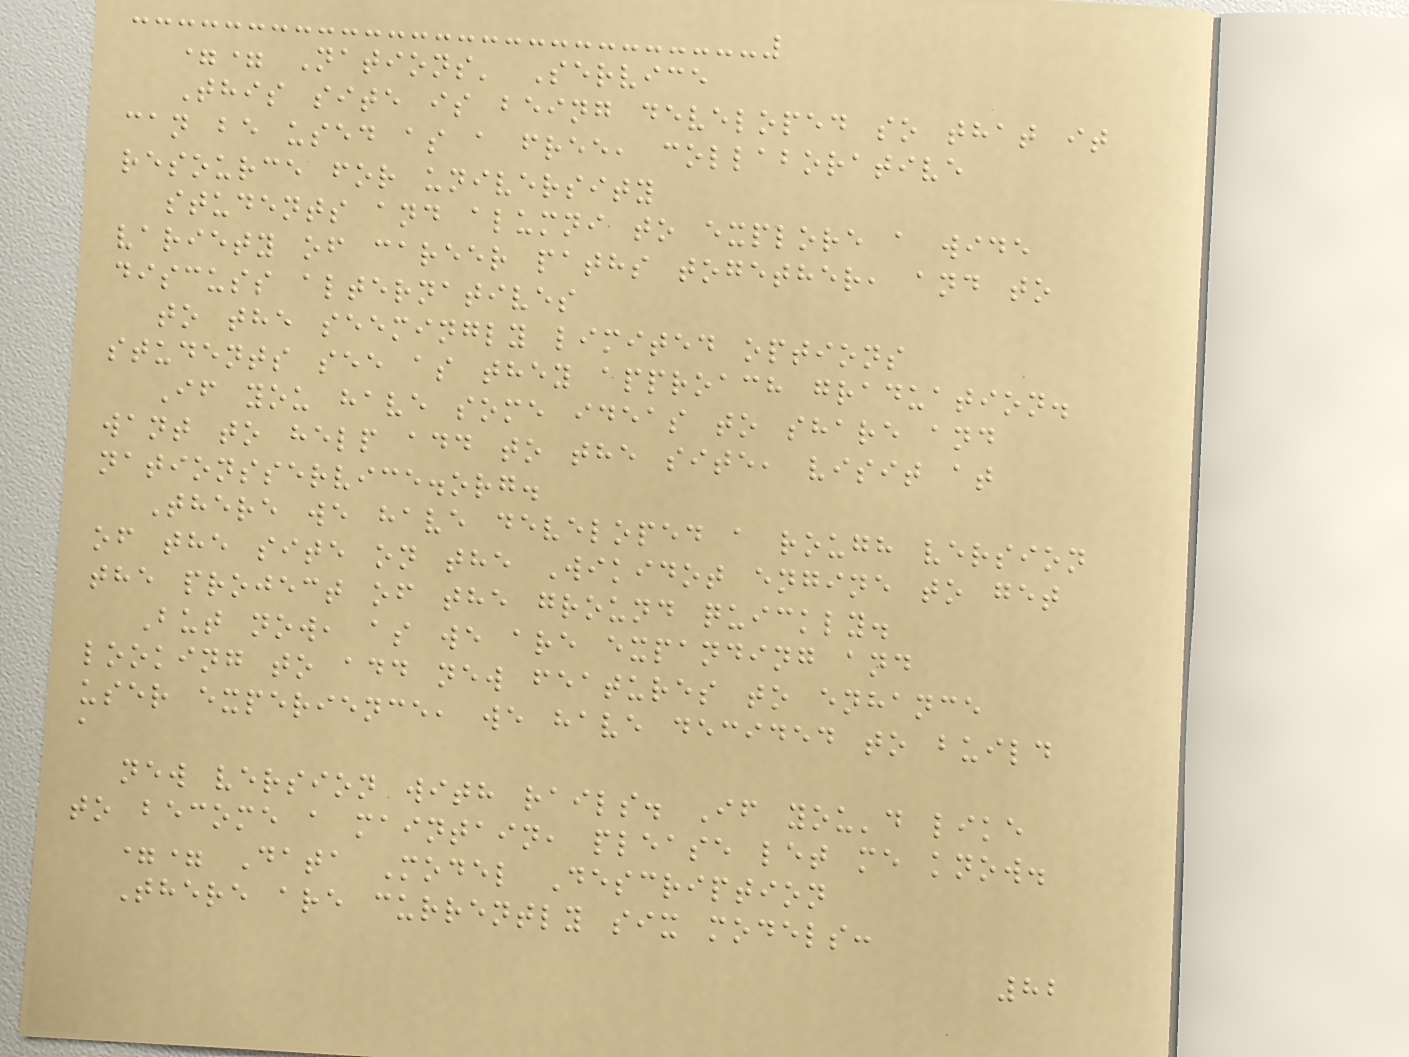== Nations' Service
This site is being developed so that it
can be used as a free, collaborative
resource for university
students and alumni to explore a wide
variety of career paths together, and to
discuss alternatives
to the seemingly limited options
students see as they approach graduation.
If you have some ideas to share and
want to help add to the site, visit at
nationsservice.org.
There we have developed a rough version
of the site on the Wikidot engine to get
the project of the ground quickly.
But now, as we are expanding and
looking to add new features to enhance
user experience, we have decided to build
a
new version with rails. If you'd like
to become a maintain, please let me know.
== Data Model Description
There are currently six models:
82
